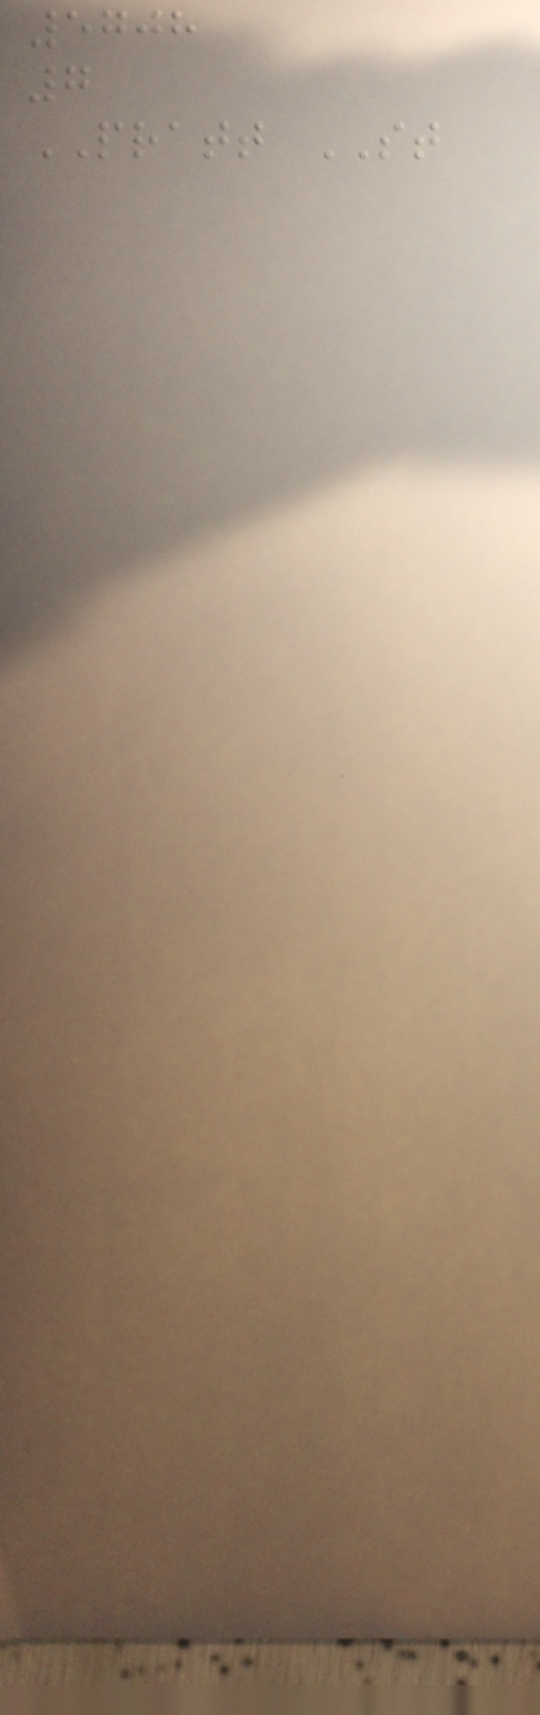5708
7
PRATT ST
